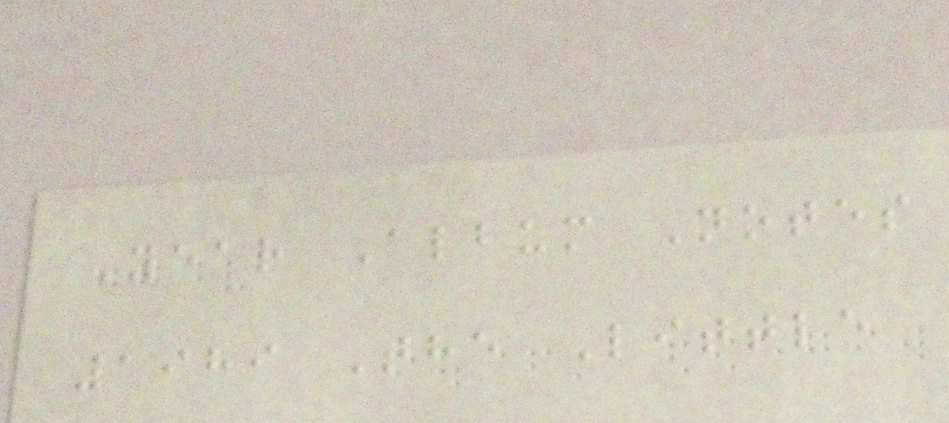Year Album Notes
1989 The Little
